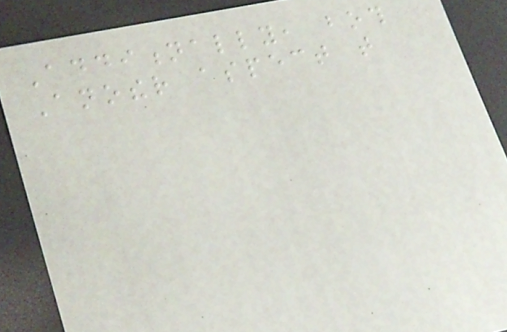Additionally, both
Another aspect that
